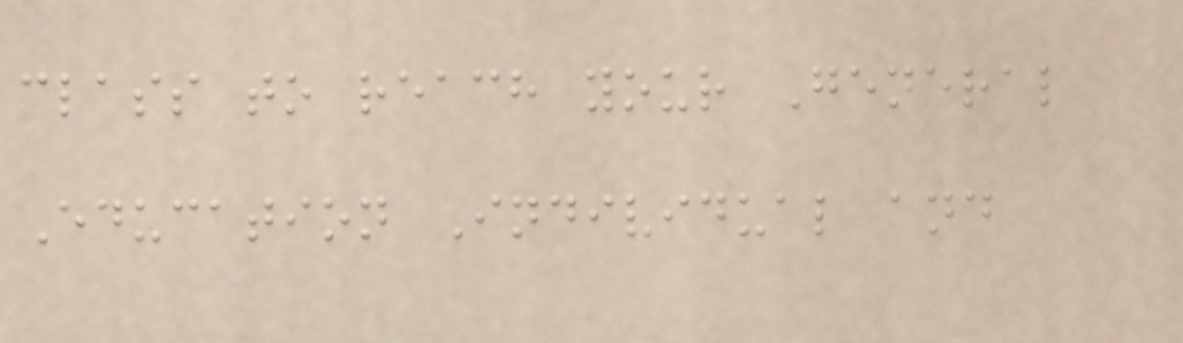class to reach your General
Education Individual and
